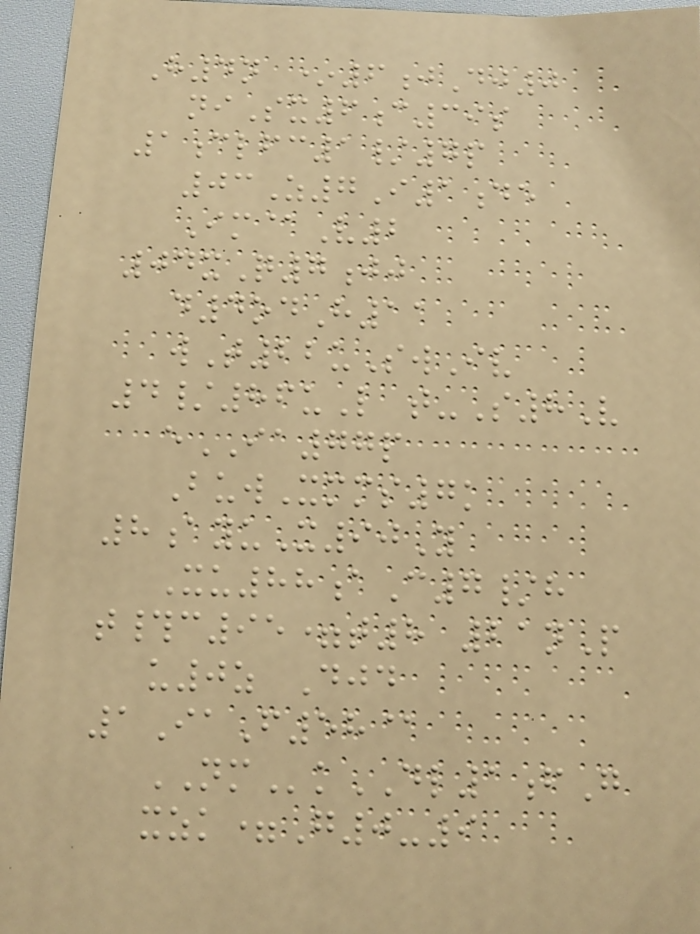H4n *6jDj0
niSx6c39s
1clfc1/7p
03Z7I1de
Im@V2
04xQ7jj
d4odH11
wT22uSwIv
4/86uL t-S8V
eIA77p
BuwXmms7k
8ayuX90Y
Xu88aC7/h
t#c95=t8 21nP
u0z Djd
1IaF58@
NMkDL1fG
xzk=G0-9
